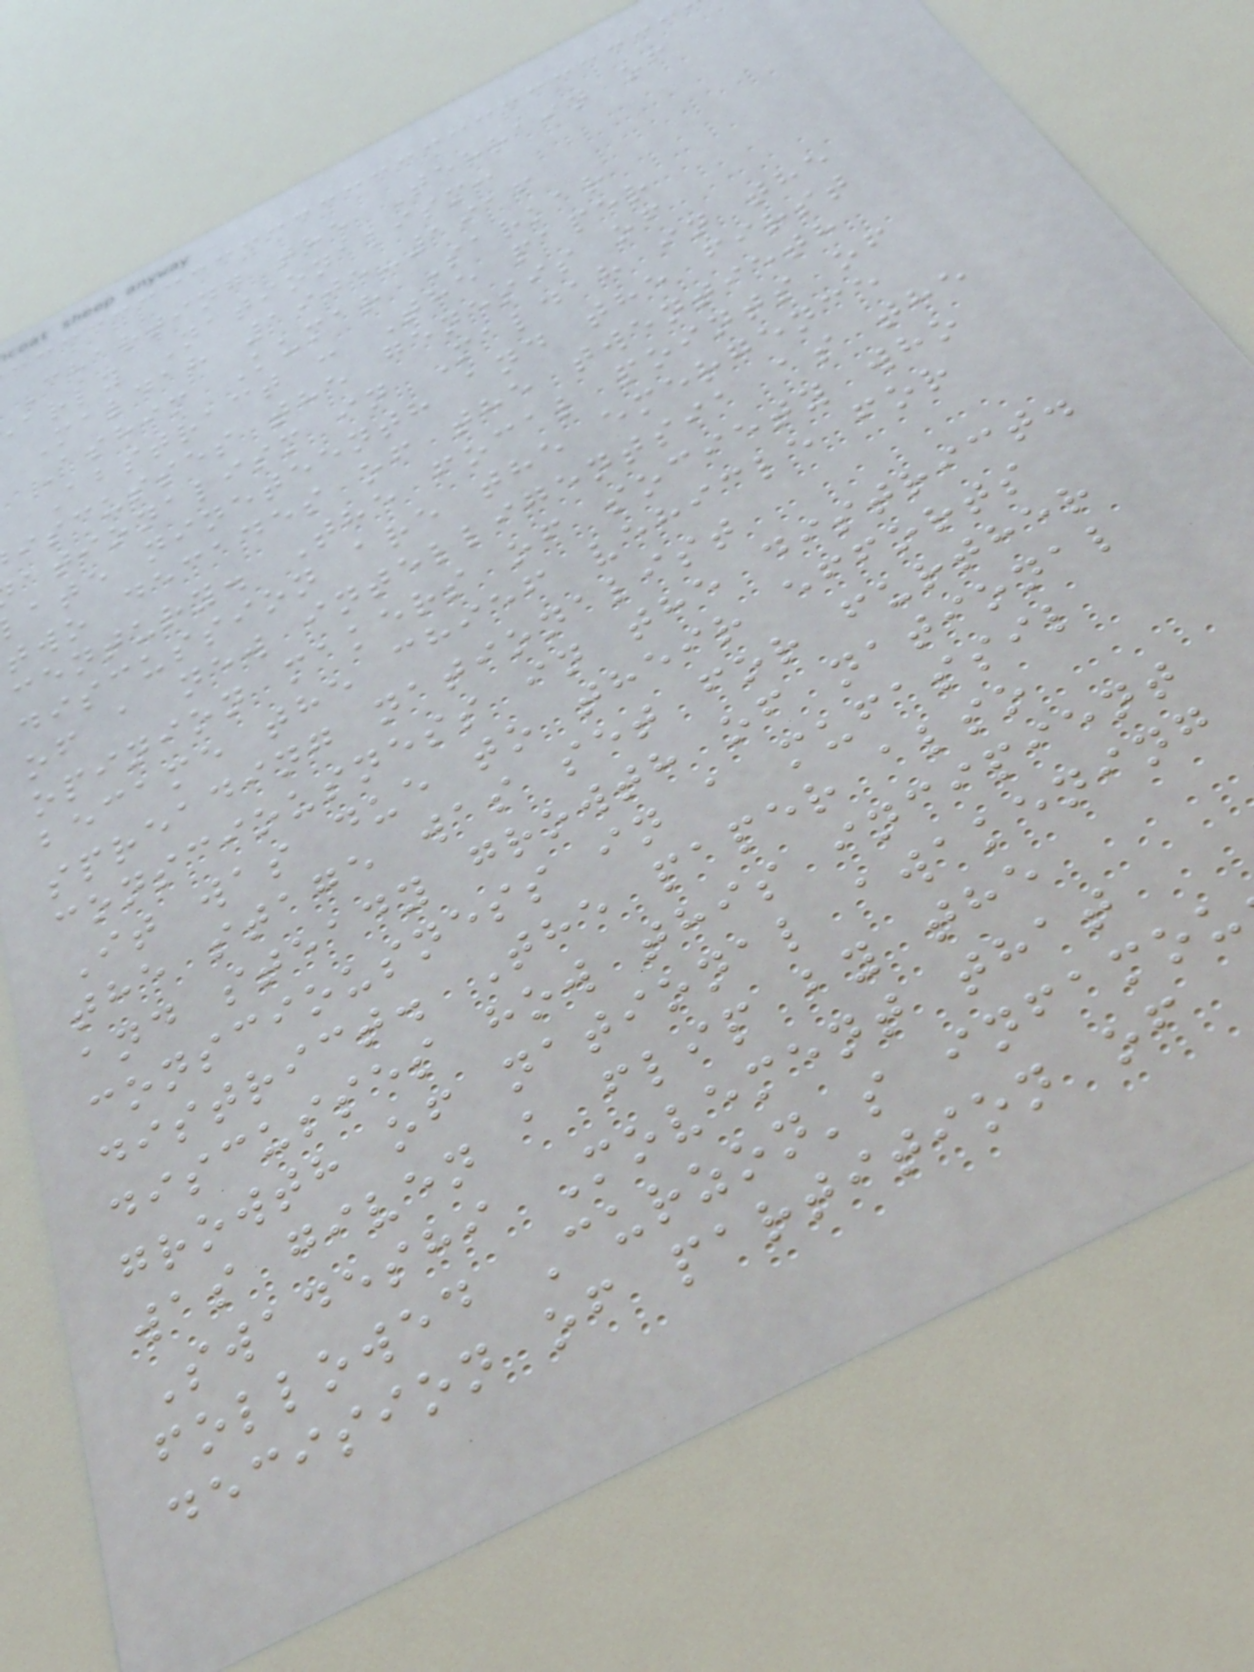Charting the Terrain of
arly Nationalism:
Maldah 1905-1916
Ashim Kumar Sarkar
Abstract : The paper
iscusses the genesis of
ationalism in Maldah in the
ate nineteenth and the first
two decades of the twentieth
century. The focal points of
discussion are the emergence
of a new intelligentsia as the
opinion makers of society who
became the chief vehicle for
spreading nationalist
consciousness in the district.
It was due to their efforts
the stage was set for further
and steady growth of national
consciousness in a mufassil
district. The paper also
discusses how this incipient
growth of national awakening
was given a flip by the
Swadeshi Movement that
followed Curzon's infamou
decision of partition of
